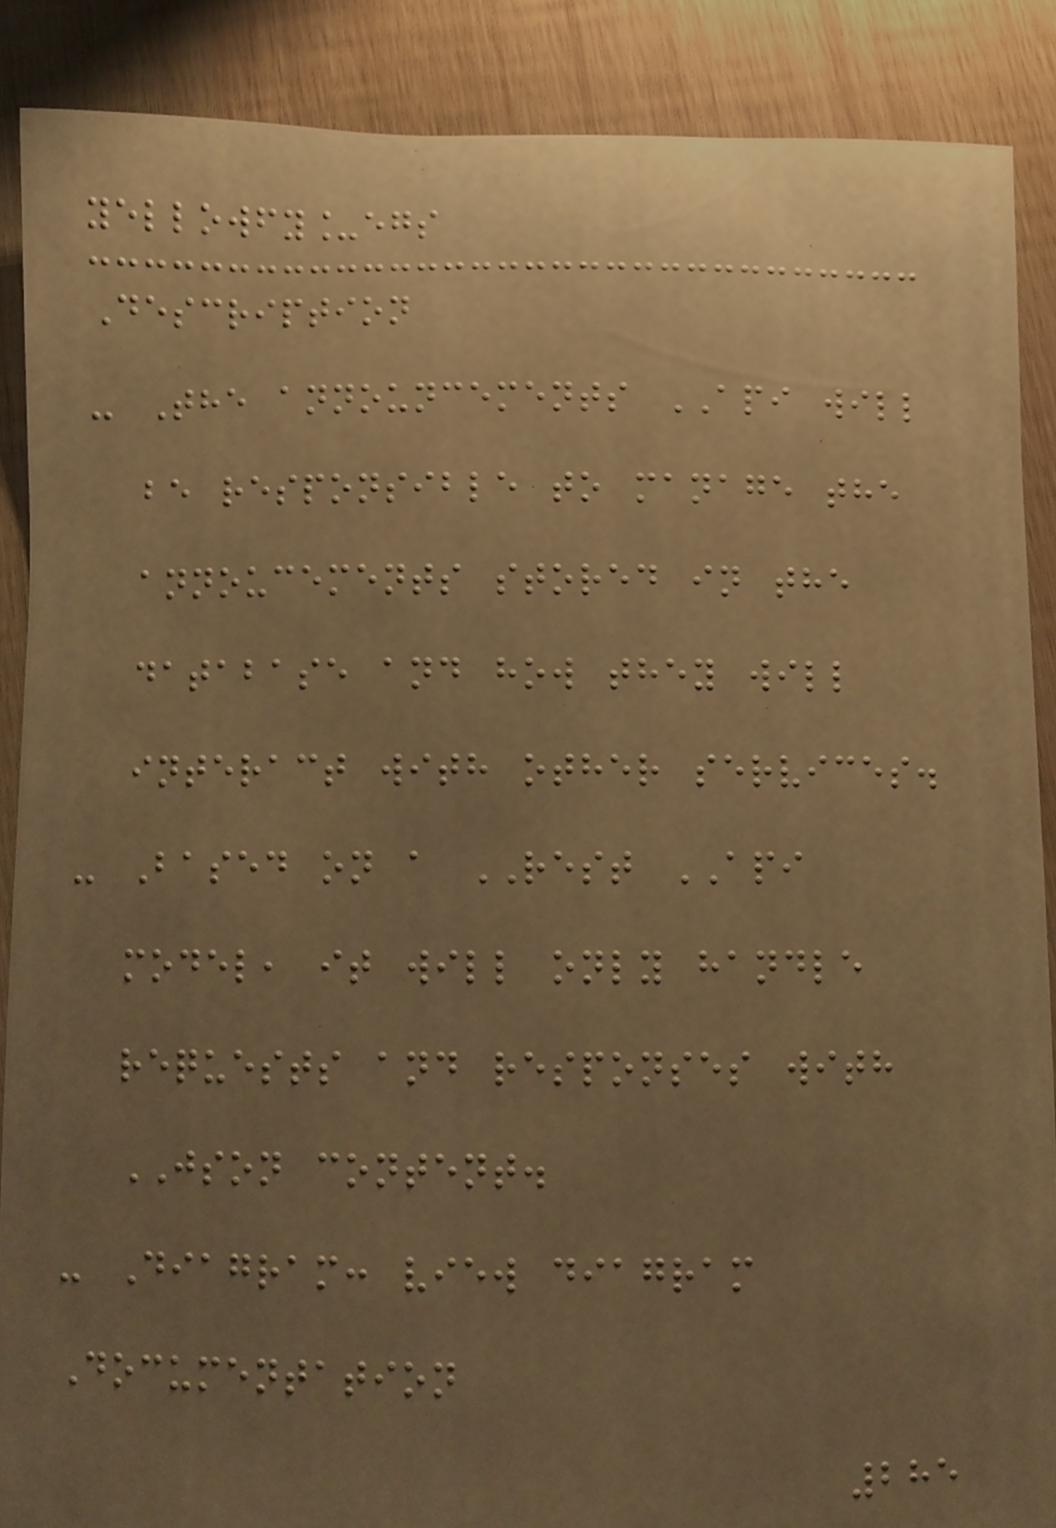yellowfy_egs
Description
- The announcements API will
be responsible to manage the
annoucements stored in the
database and how they will
interact with other services.
- Based on a REST API
model, it will only handle
requests and responses with
JSON content.
- Diagram: view diagram
Documentation
285
